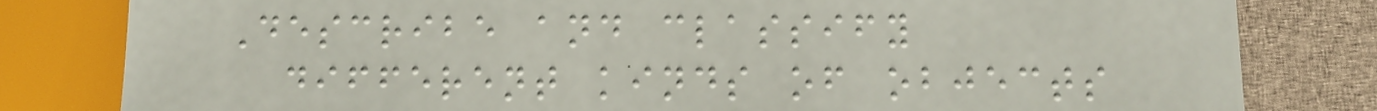Describe and classify
different kinds of objects
